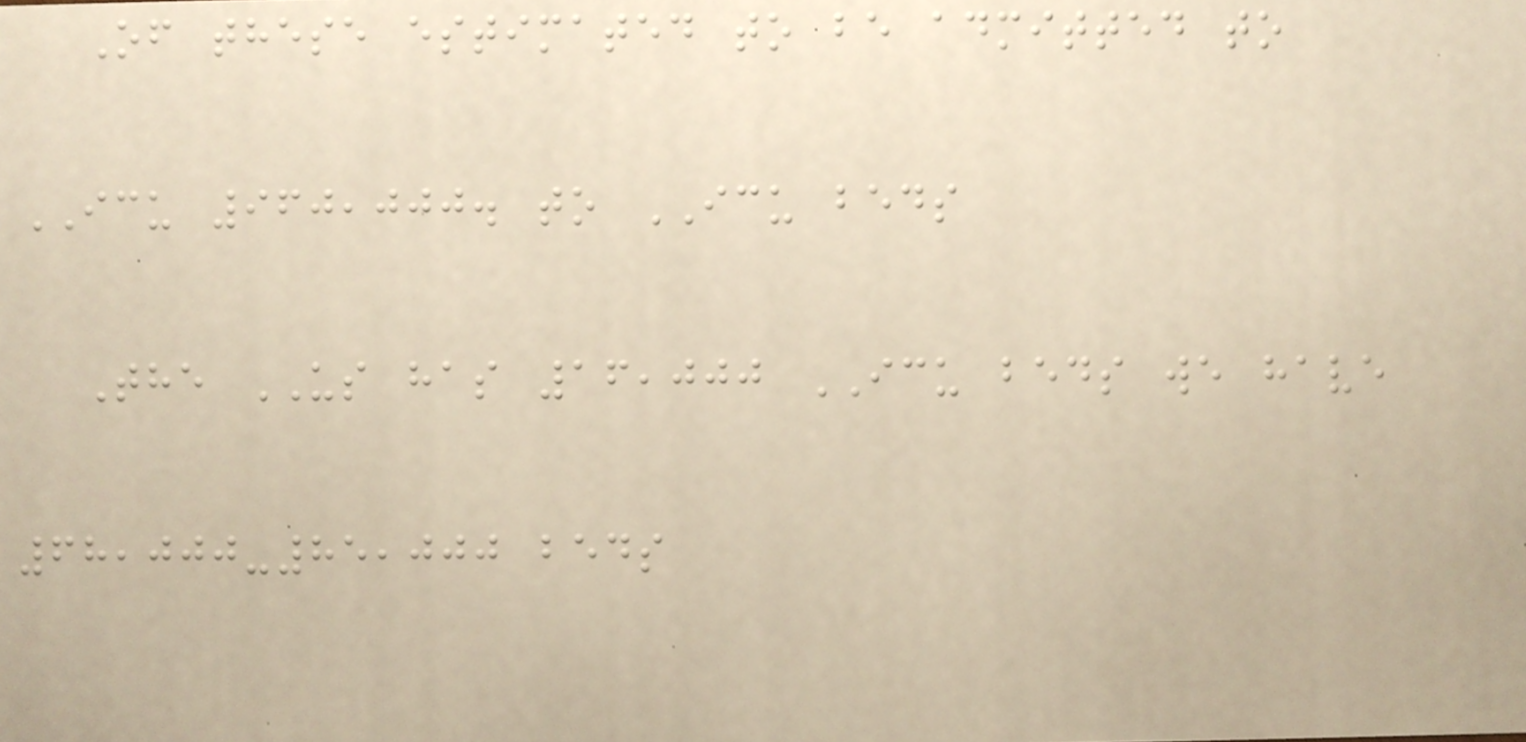Of these estimated to be admitted to
ICU 960,000. to ICU beds
The US has 16,000 ICU beds we have
68,000-85,000 beds
